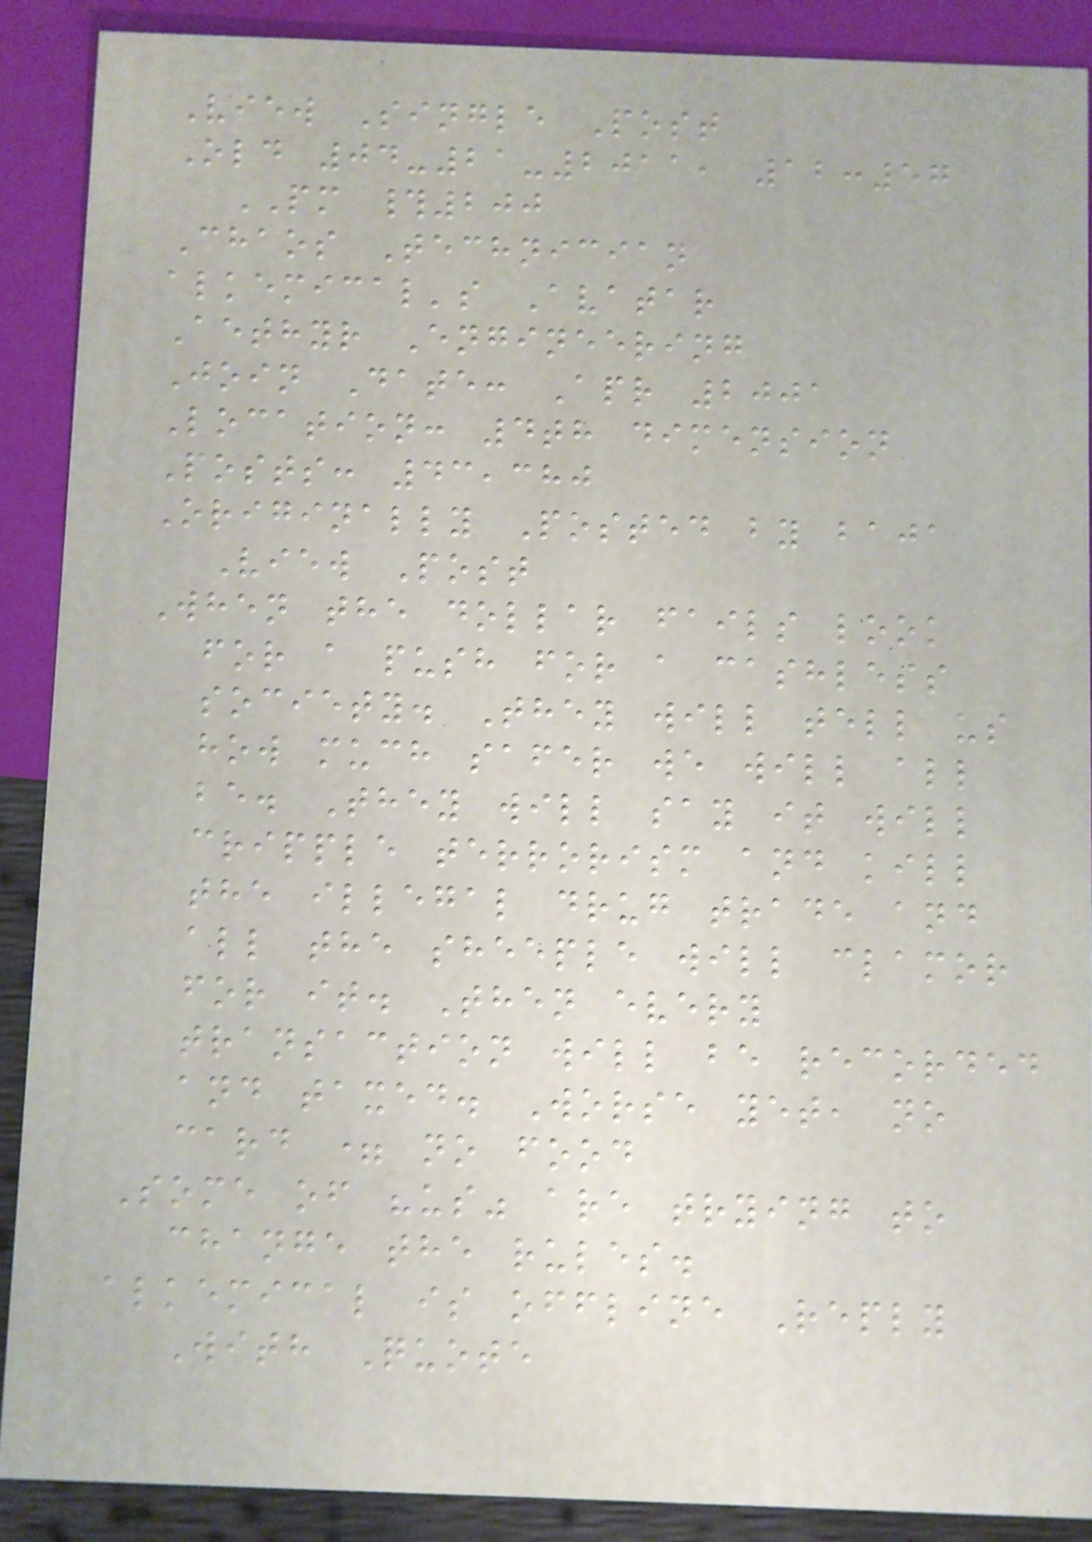View Single Post
Old 04-21-2011, 12:57
PM #200
Chaos Technician
alkemical's Avatar
Aethyr Engineering
Join Date: Apr 2001
Location: 4th dimension
Posts: 43,380
Originally Posted by baja
View Post
When the dollar fails look
for a push for a cashless
society. They will tell us
how much safer we will all
be. They will say it will
cripple terrorism and kill
the illegal drug trade and
all the sheeple will clamor
for it. Then every
transaction will be recorded
and taxed. Worse yet, no
card = no food
Some of "us" are trying to
change the rules.
alkemical is offline Reply
With Quote
